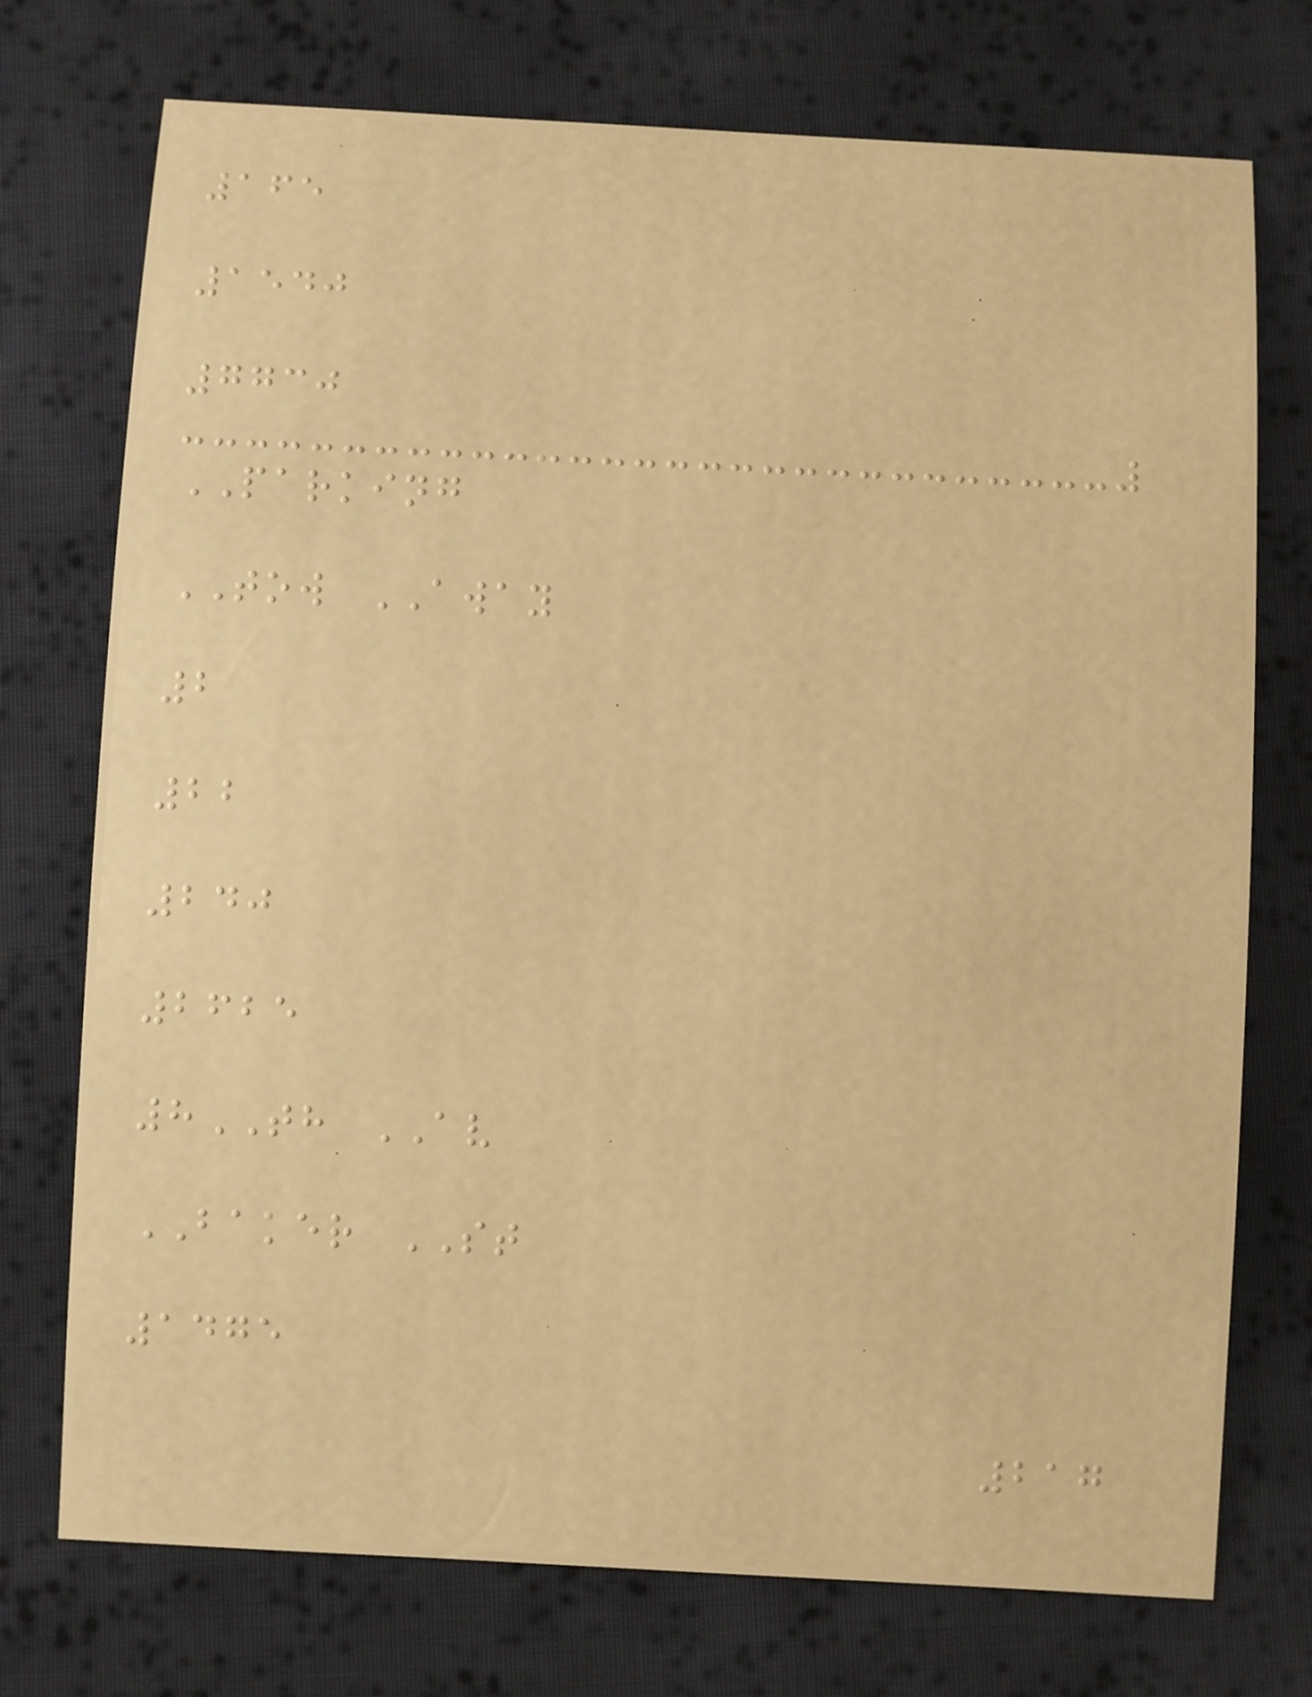165
1540
7730
PARKING
TOW AWAY
2
22
240
2625
8TH AV
BAKER ST
1475
217
